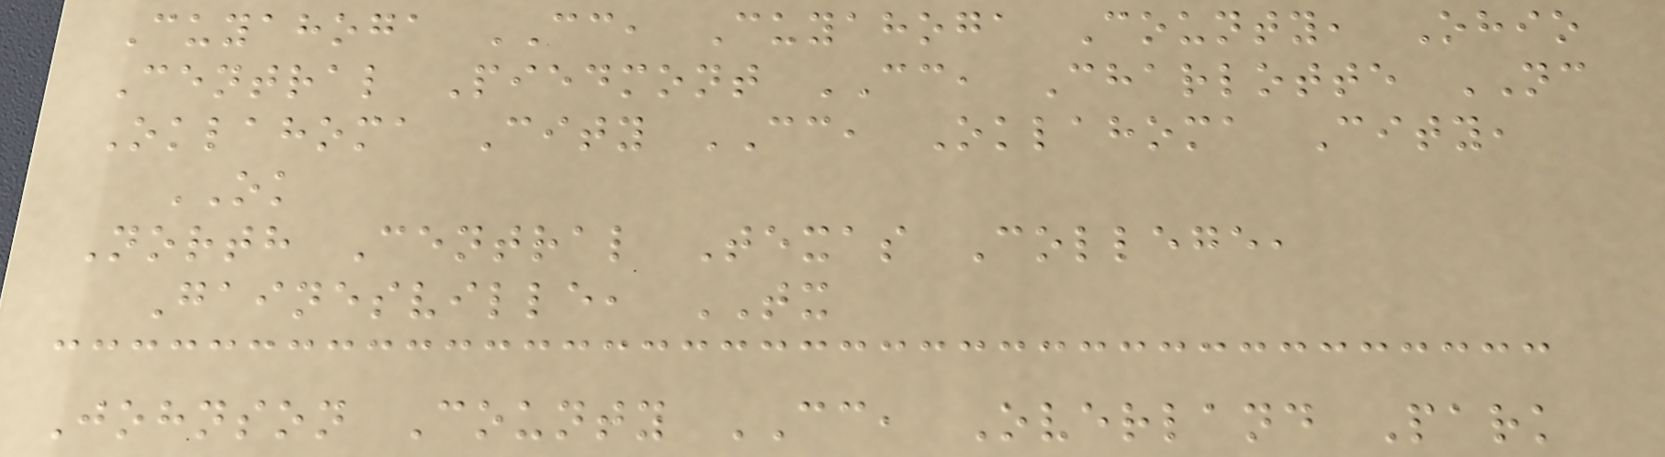Cuyahoga CC, Cuyahoga County, Ohio
Central Piedmont CC, Charlotte NC
Oklahoma City CC, Oklahoma City,
OK
North Central Texas College,
Gainesville, TX
Johnson County CC, Overland Park
